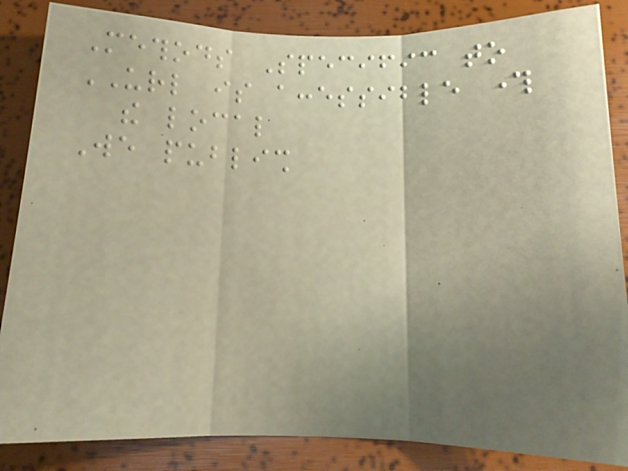Methods Specific to
URL is accessible through
the local
We publish
